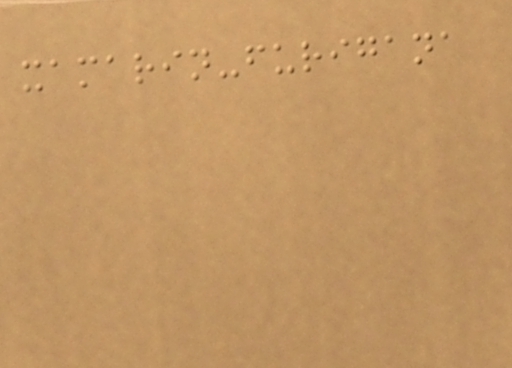xamarin-furigana
